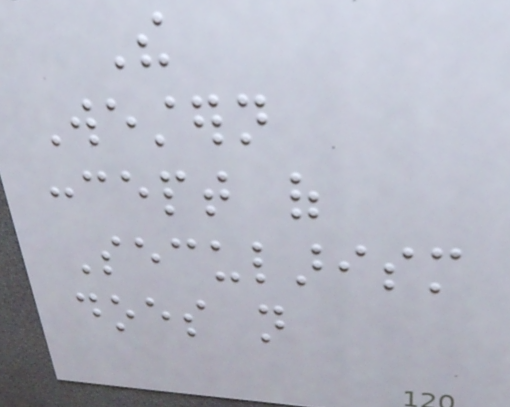The
Western
concept of
Secularism
does not
